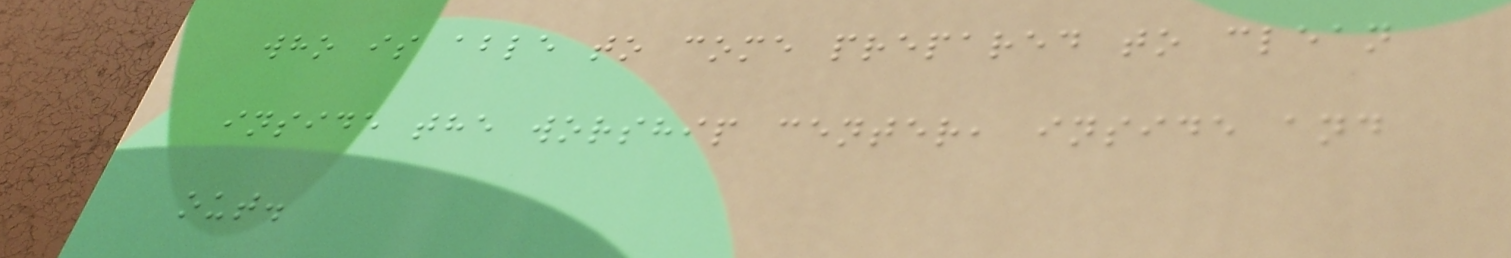who is able to come prepared to clean
inside the worship center, inside and
out.
